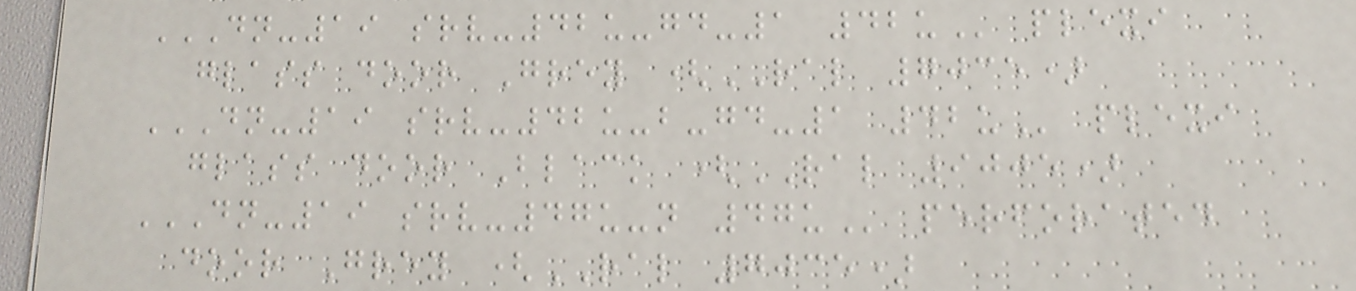DN-19 SRV-42U-GD-1 42U plexi
glass door Grey (RAL 7035)
DN-19 SRV-42U-B-GD-1 42U plexi
glass door Black (RAL 9005)
DN-19 SRV-47U-N 47U perforated
door Grey (RAL 7035)
